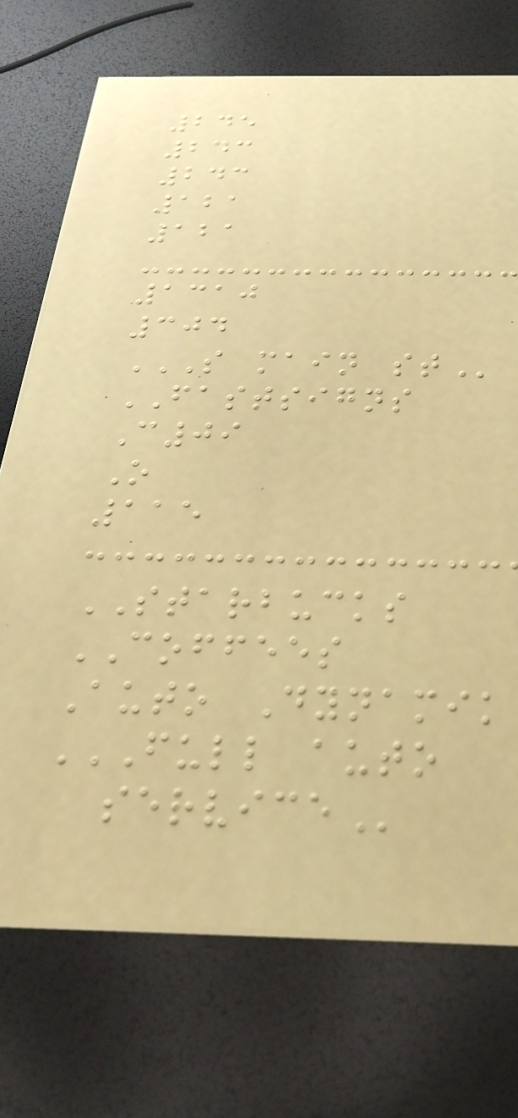245
243
243
121
121
1310
304
S MAIN ST
FASTSIGNS
C09
O
115
STARBUCKS
COFFEES
Auto Dynamik
FULL AUTO
SERVICE
